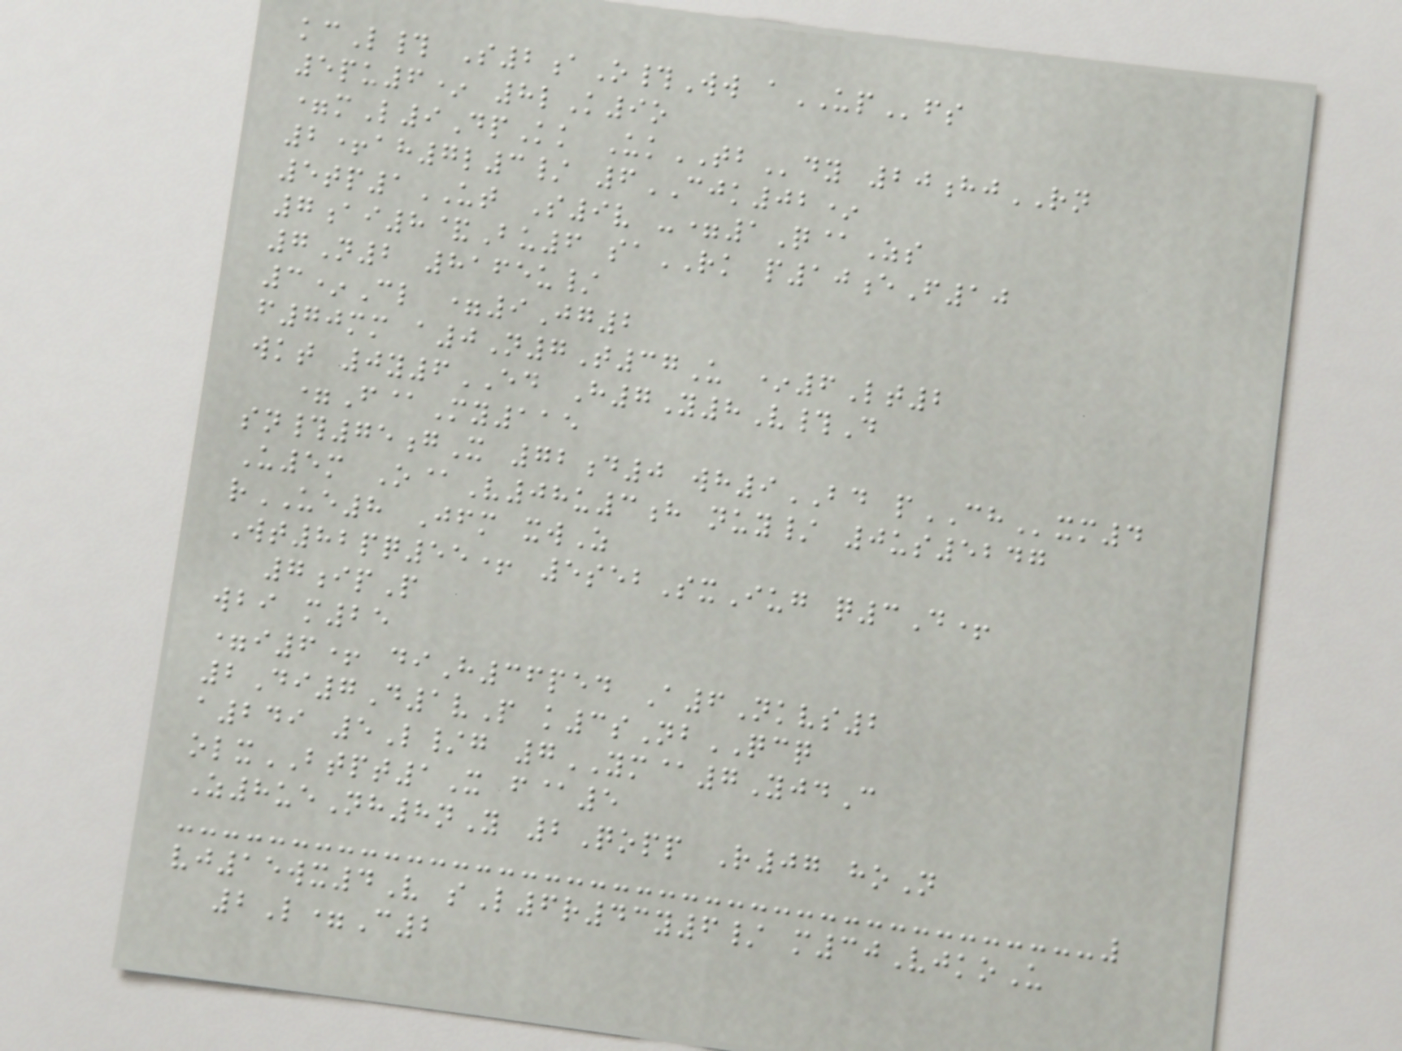kcL# S2aO#Ww aUPfs
5pu6* 8lK9o
=mL9DpKk UkTBdy 20hjRN
2+ah7l3/ 6CJK02*
5tp1UT S9v -=1Q@Zs
7ai8&Bu6 saRK p10eF10
7N2 8165u/
3*Cl =9Jg2
f70mm a0N7T37U *6Lt2
wkt 0y6ED H7Y8V#D
=F@My115
sn#75gX 72d0 wh9BD pCHxm4
U5m O@V08u3h nuy/ 0us5247
rUE8 Jfm xwZ
Wt82pq55+ 5sebSxIug q3D+
7ipP
wbi m25
=i6+ diH36ped A6Nkvs2
2Di7D1vP k3sNbQCQ
a249 5L/g 7YM@7YjdC
olxBTPT1X f@5
Z8ueNh8nY 2Qopp R07 hoN
vj15wx4V sL6r43y6/ m30VjkoU
2L=C2
